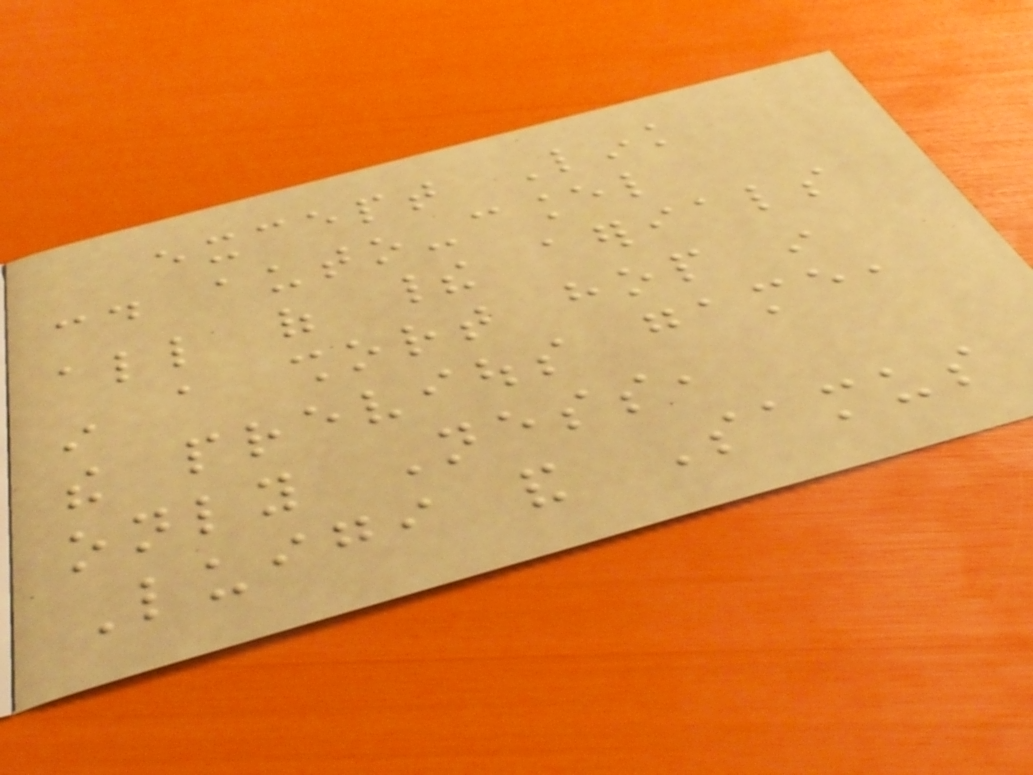except Link
could auto-cancel
all of their aerials
in a short hop in
the previous game,
only Ness,
Luigi and Samus
